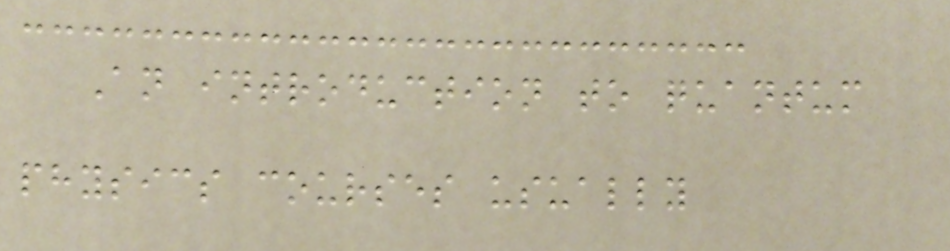An introduction to quantum
physics courses usually
